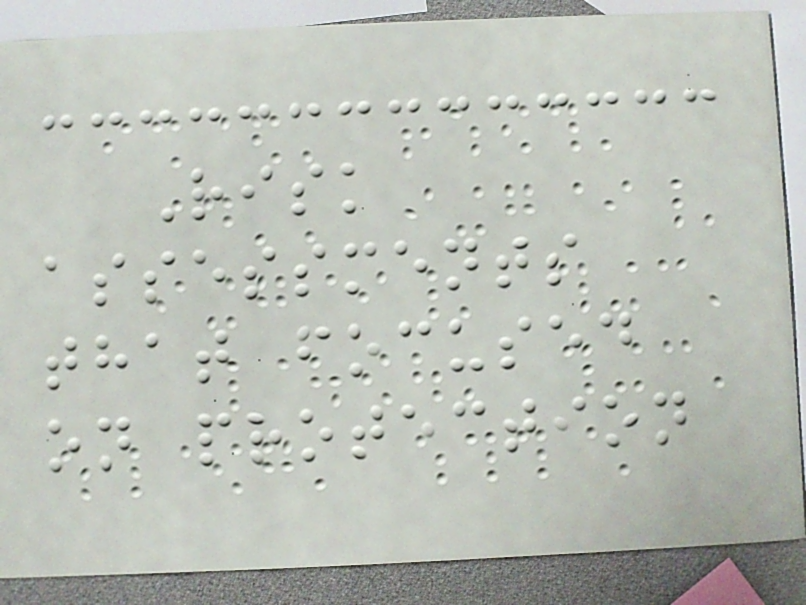Risk
assessments
that focused
on protection
